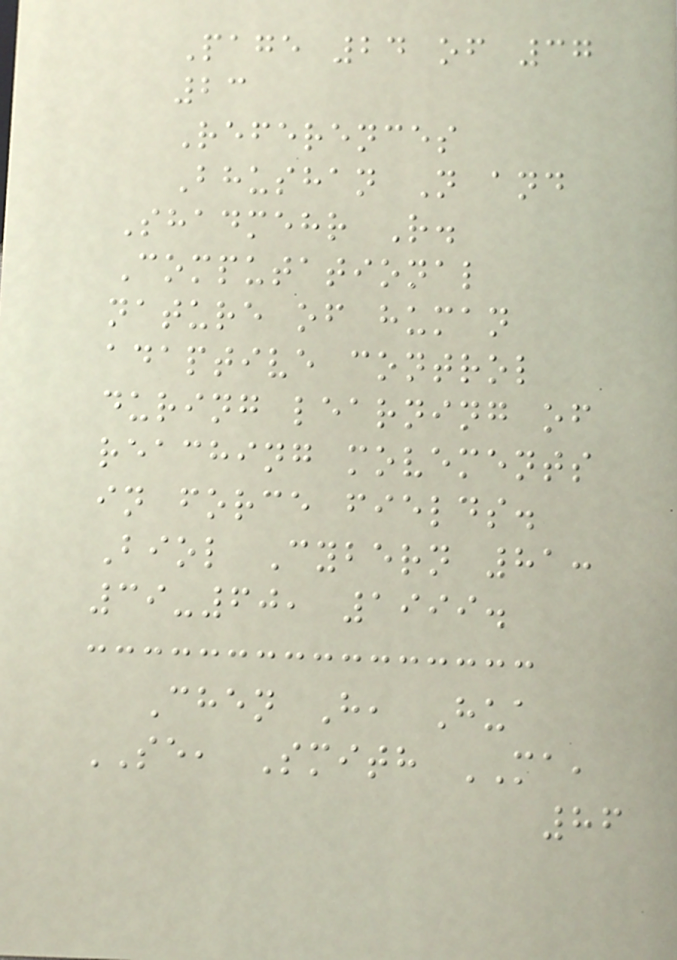Page 24 of 37
23
References
Bhushan N and
Shadmehr R.
Computational
nature of human
adaptive control
during learning of
reaching movements
in force fields.
Biol Cybern 81:
39-60, 1999.
Chen H, Hua
SE, Smith MA,
86
